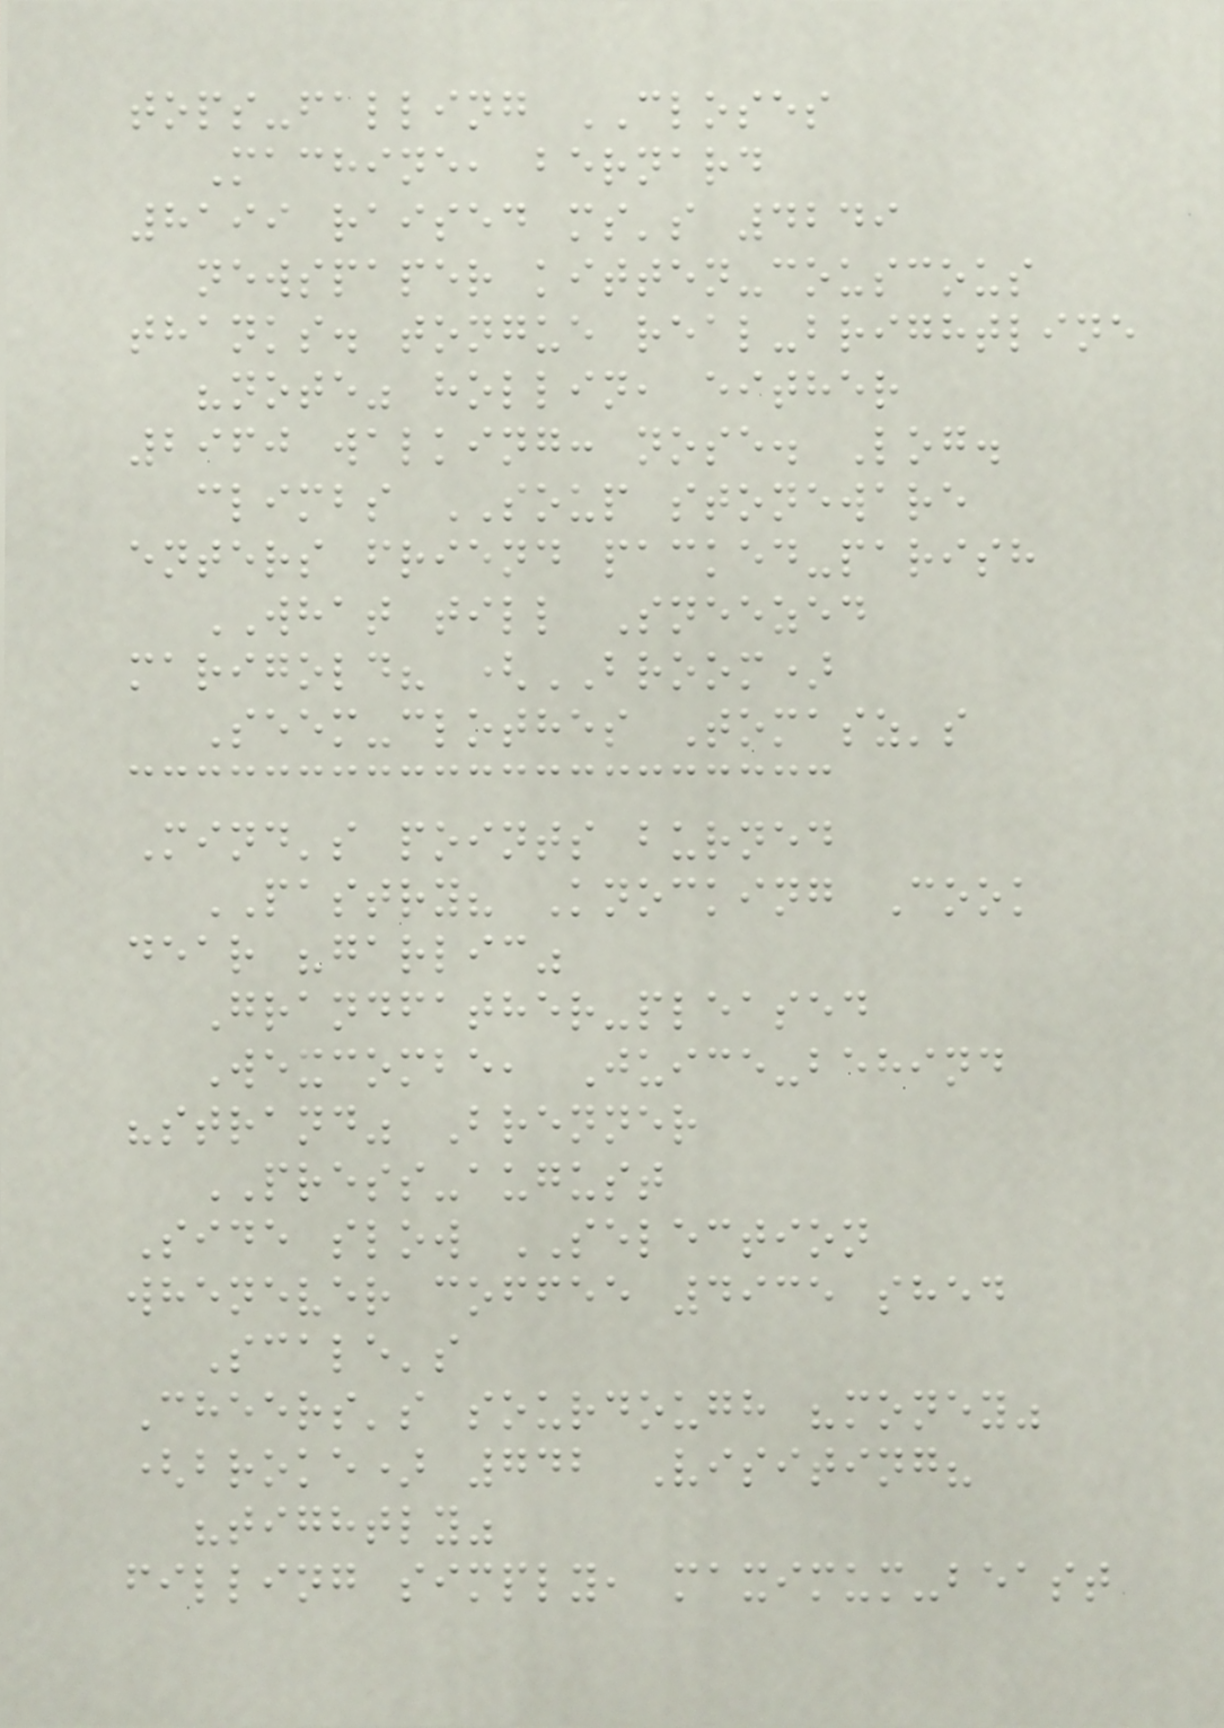tops-falling CLOSES
Machine, bernard
8199 raised ms's 4249
newspaper kitten-couscous
thanks. tongue real-brightline
"note" hollin, either
2960 walking: nose. Log.
climbs SOUP stoneware
enters friend packed-parish
WHAT till Sneezed
marigold? (BROOM)
Seem-clothes Tomasz's
Mind's points burned
PASTRY? Knocking Cook
dear "garlic"
Grandfather-pleased
Wexcombe, Juice-behind
"strand" Brenner
PRESS-august
Side slow SELECTION
whenever coffee 4935 shed
Scale's
Cheers's sourdough "money"
(broke) 742 Visiting?
"tightly"
filling simply, maximum-beast
